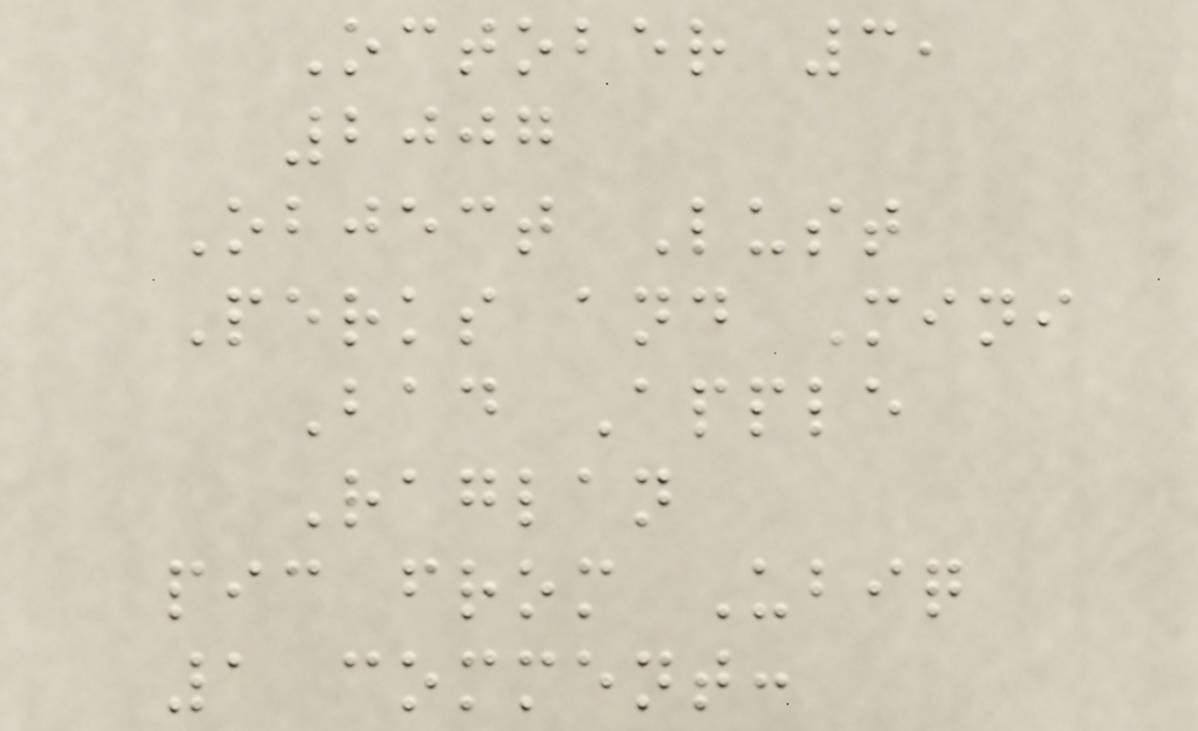October 3,
2007
Object Lust
Perks and Mini
Bad Apple
Raglan
pic from Ubiq
1 comment:
